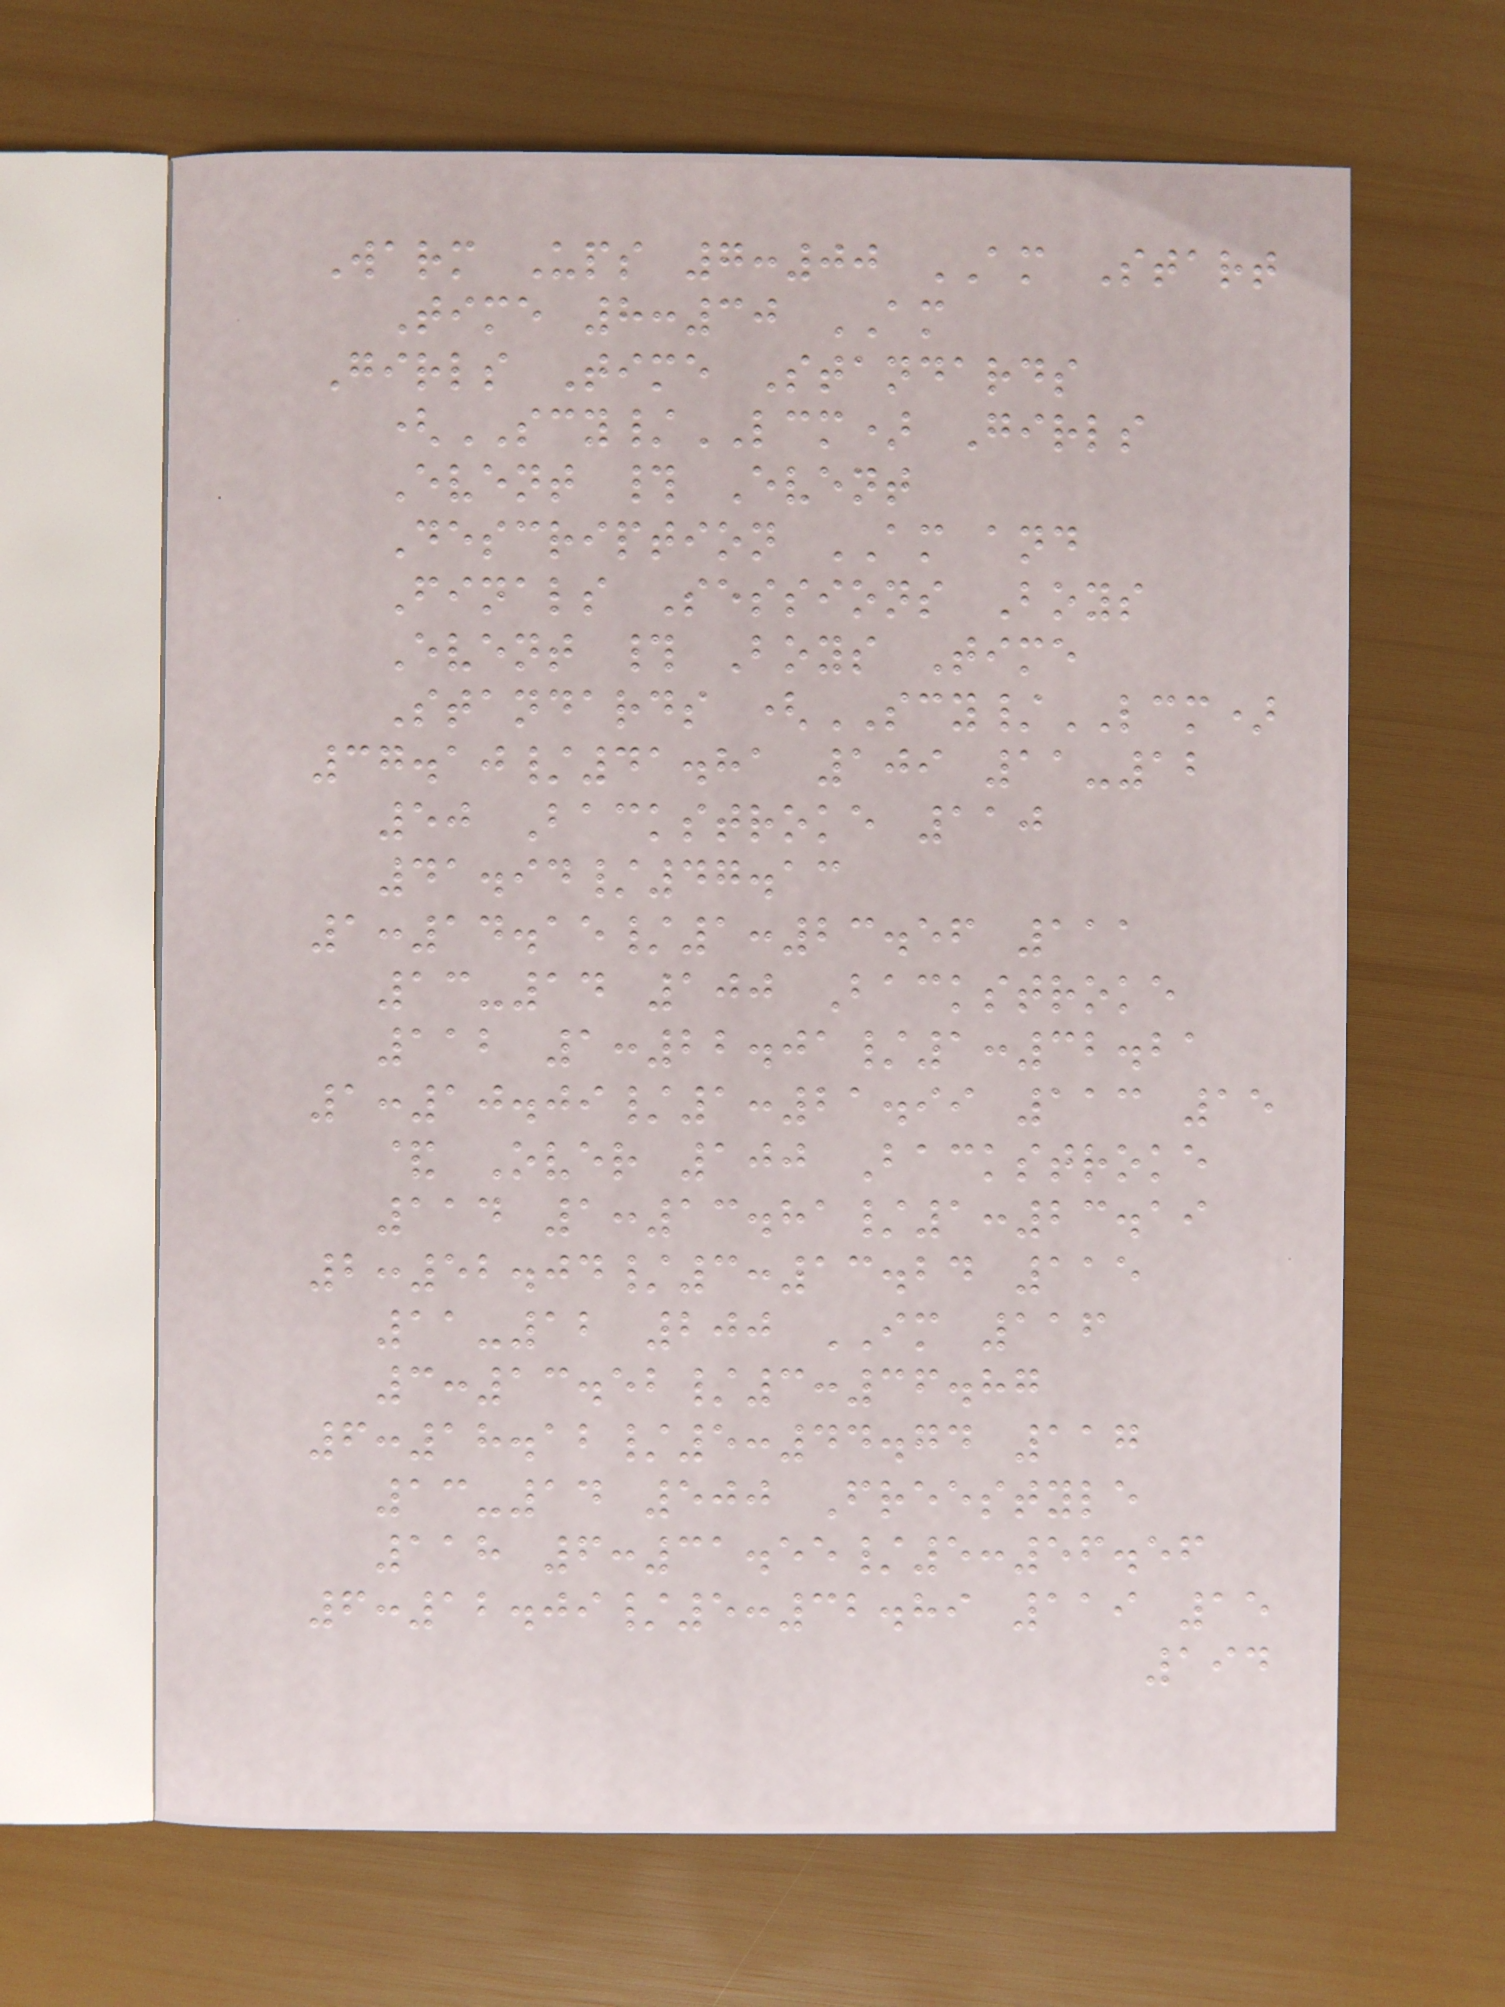Warm Ups 7:00 AM Start
Time 8:30 AM
Girls Time Standards
(SCY/LCM) Girls
Event # Event
Description AM and
Finals Sessions Boys
Event # Boys Time
Standards (SCY/LCM)
37.10/41.81 109 11-12
50 Backstroke 110
41.94/47.13
1:14.15/1:23.56 111
13-14 100 Backstroke
112 1:22.01/1:32.21
1:10.09/1:21.99 113 15
& Over 100 Backstroke
114 1:13.81/1:23.19
2:52.04/3:13.24 115
11-12 200 IM 116
3:13.52/3:36.87
6:18.12/5:44.74 117
13-14 500 Freestyle
118 6:31.55/5:56.56
6:12.09/5:32.89 119 15
194
